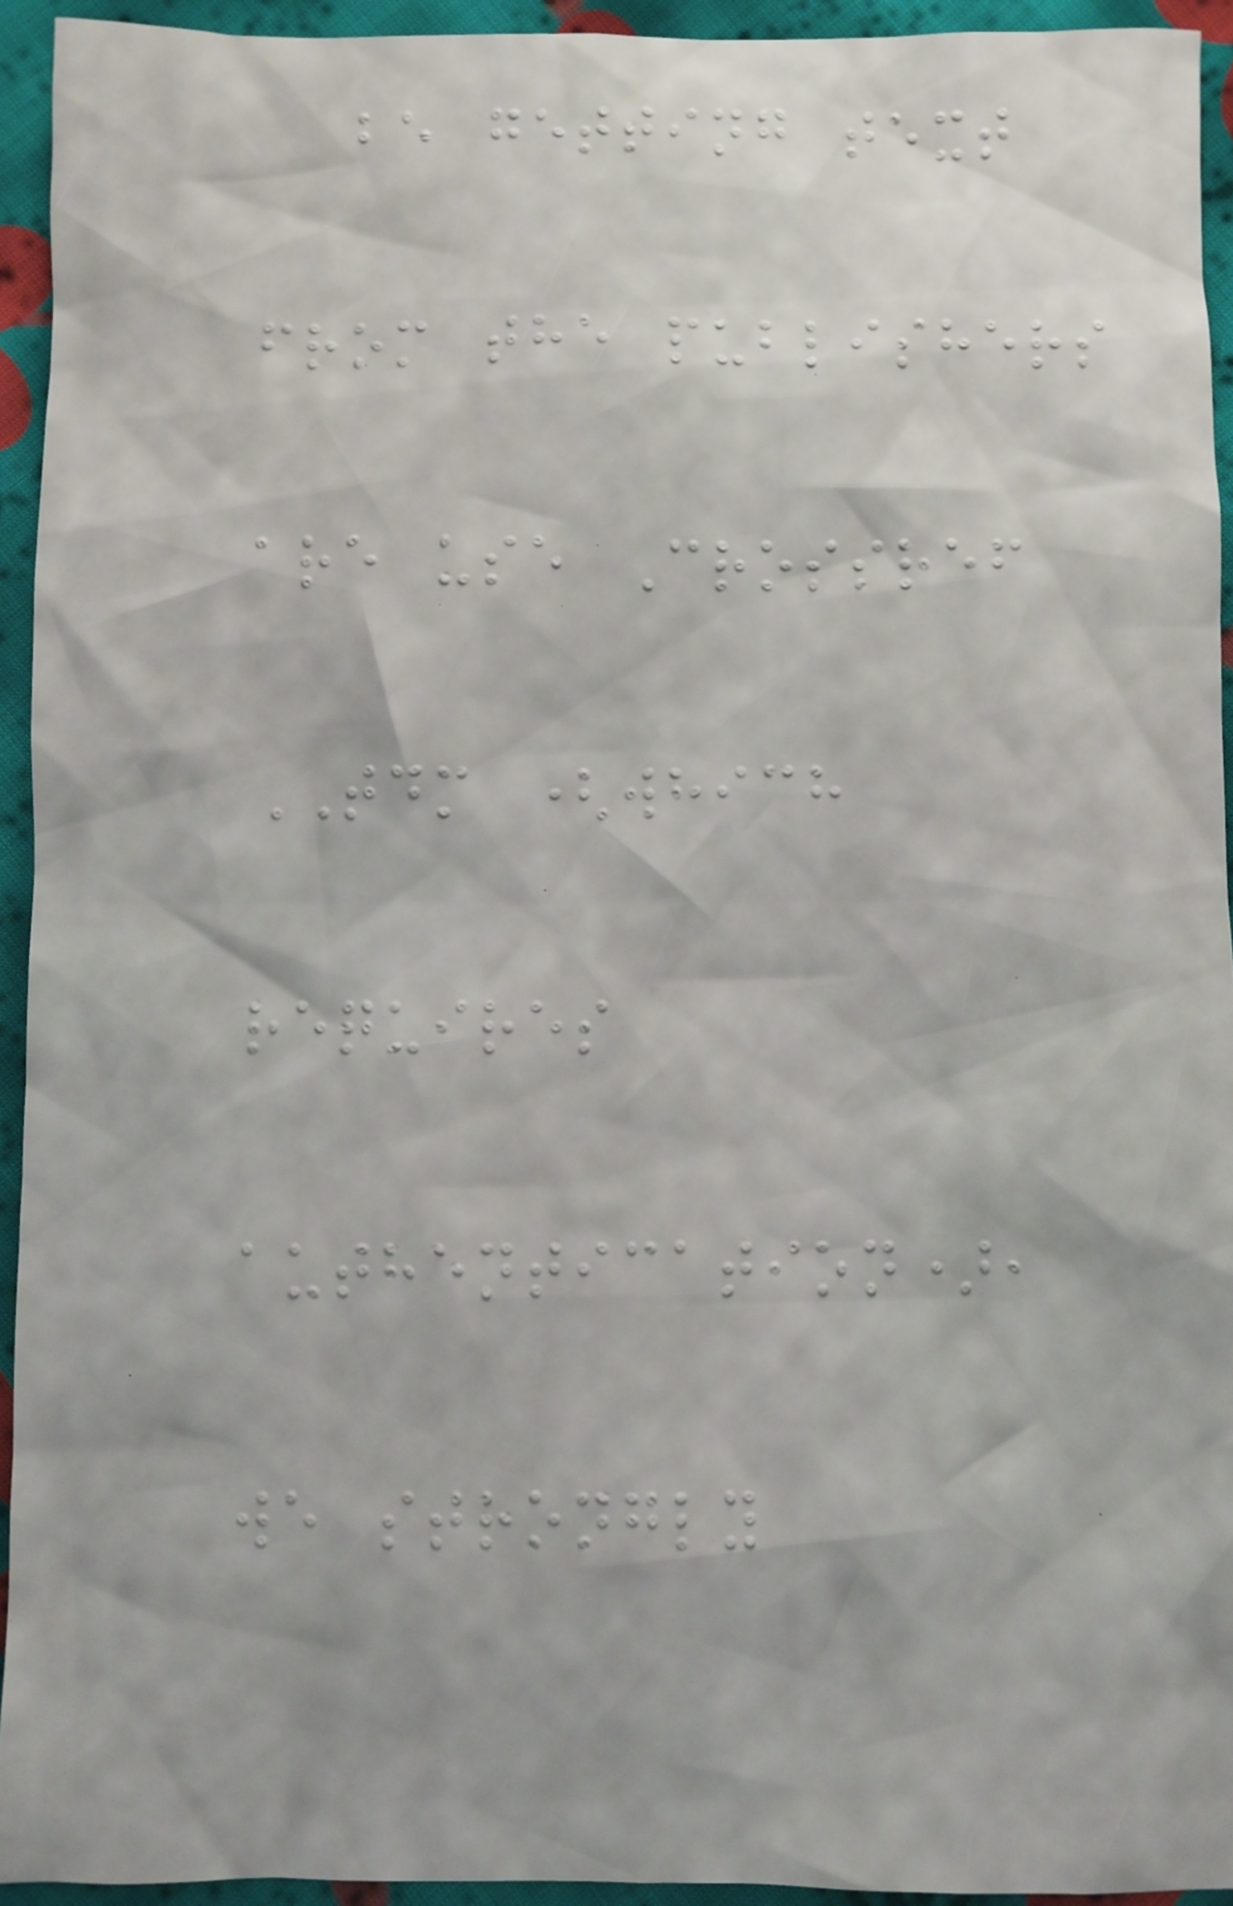be getting text
from the publishers
are use Crossref
TDM (which
requires
authentication),
we strongly
